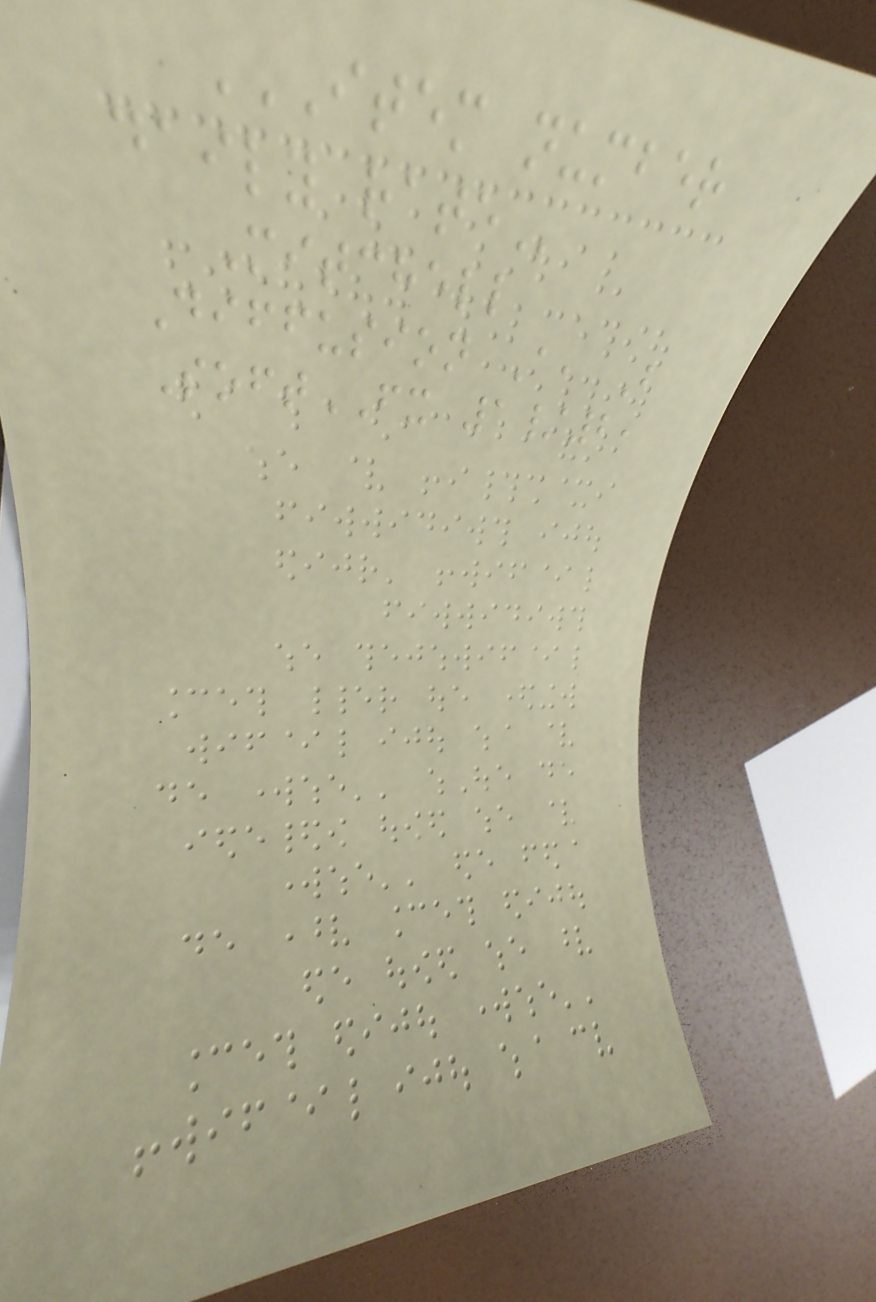ITEM NUMBER
DAILY RATE
Mitchell
Diffusion A, B
SoftFX 1/2,
